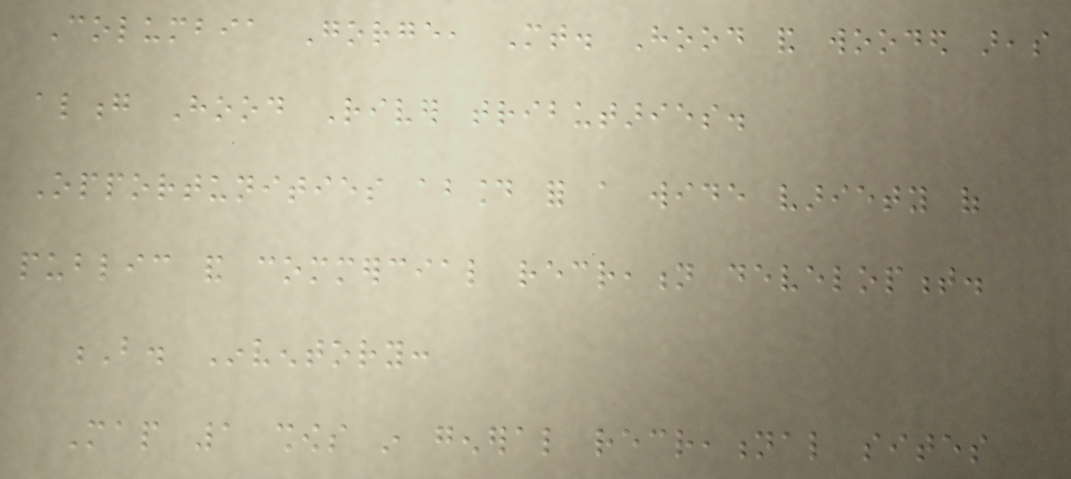Columbia Gorge, Mt. Hood and wooded areas
along Hood River tributaries.
Opportunities abound for a wide variety of
public and commercial recreation development.
B. Inventory:
Map 1 shows in general recreational sites
